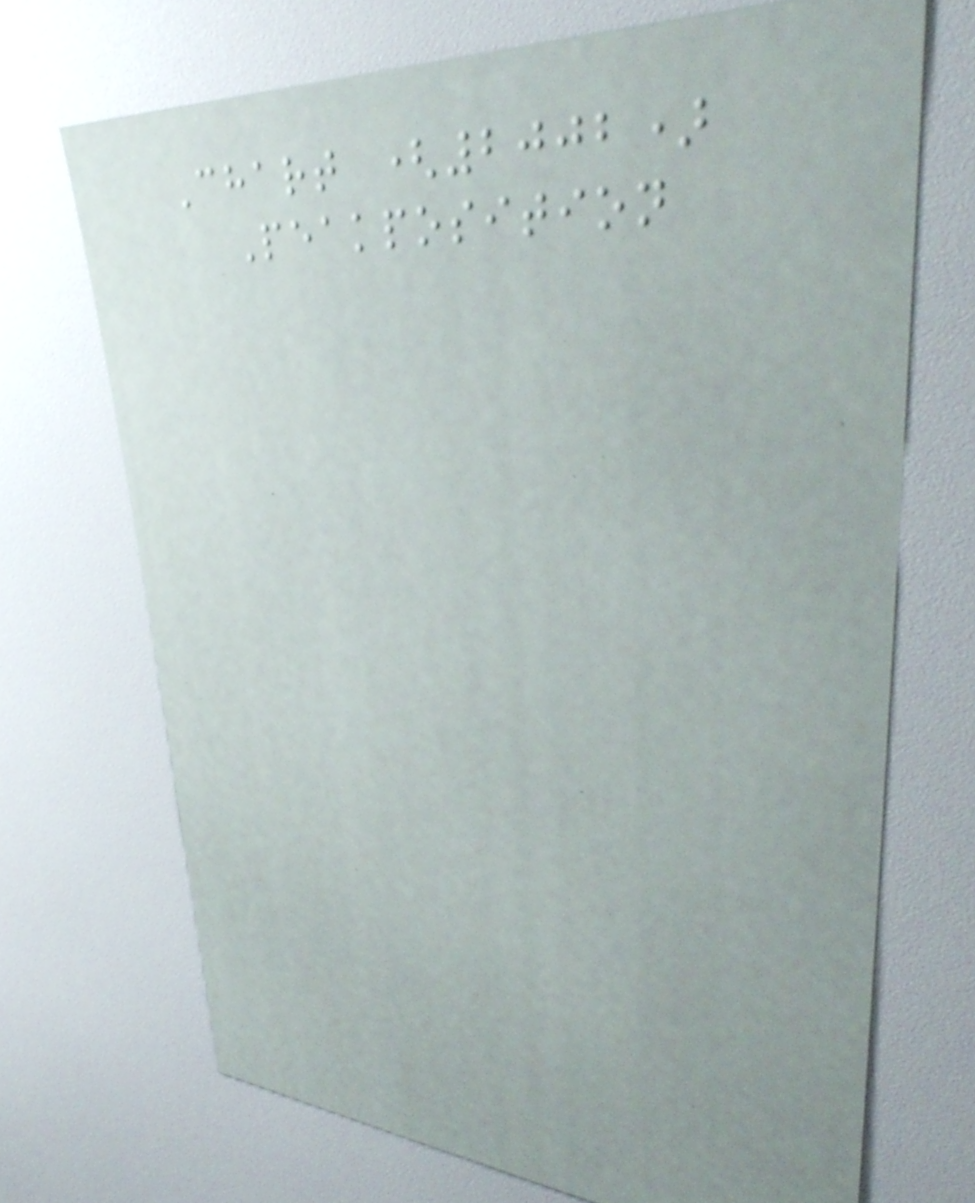Chart (2002)
Peakposition
